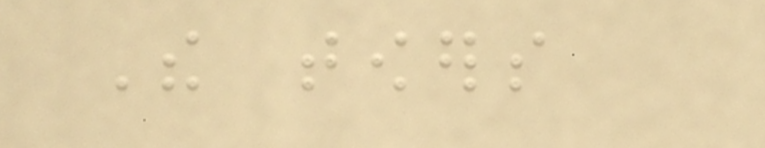The towers
